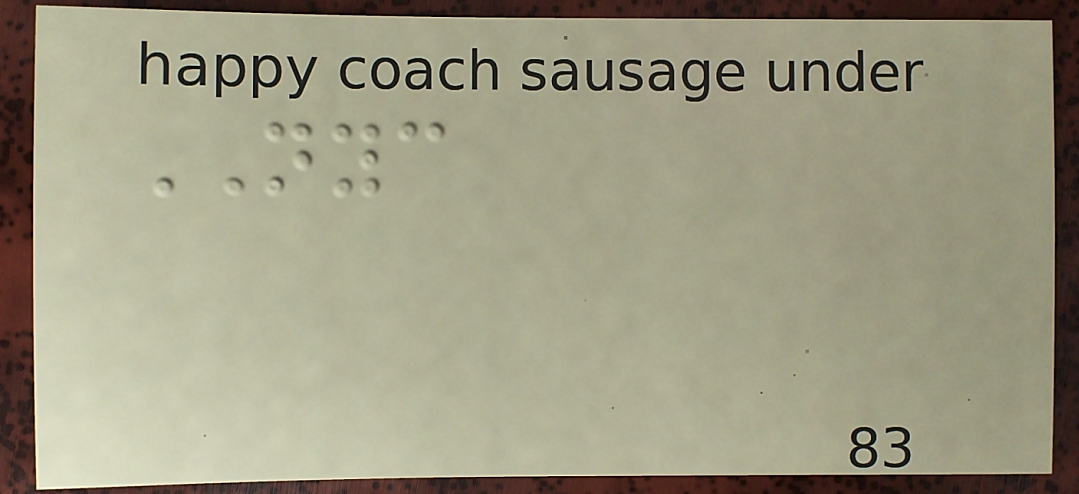NYC
